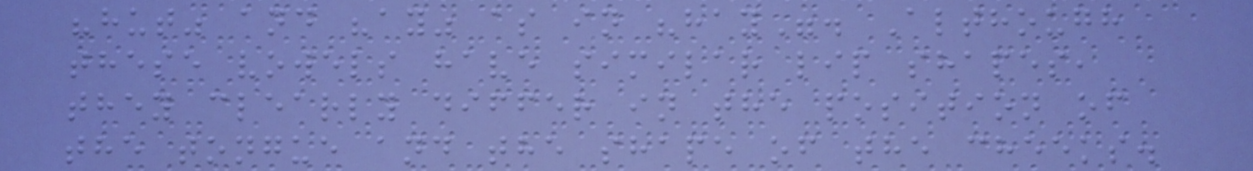"hut" and "ay" as in "hay". Although
these vowels have similar lip shapes,
they clearly differ in the position of
the tongue and the shape of the cheeks.
